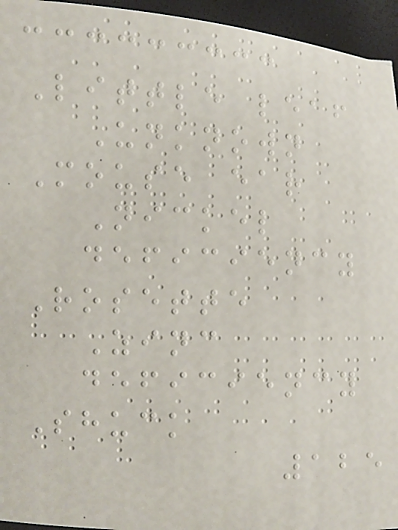Little leaf
Unknown
Mouse ear
Nickel
deficiency
Rosette
Zinc
deficiency
Shuck
125
